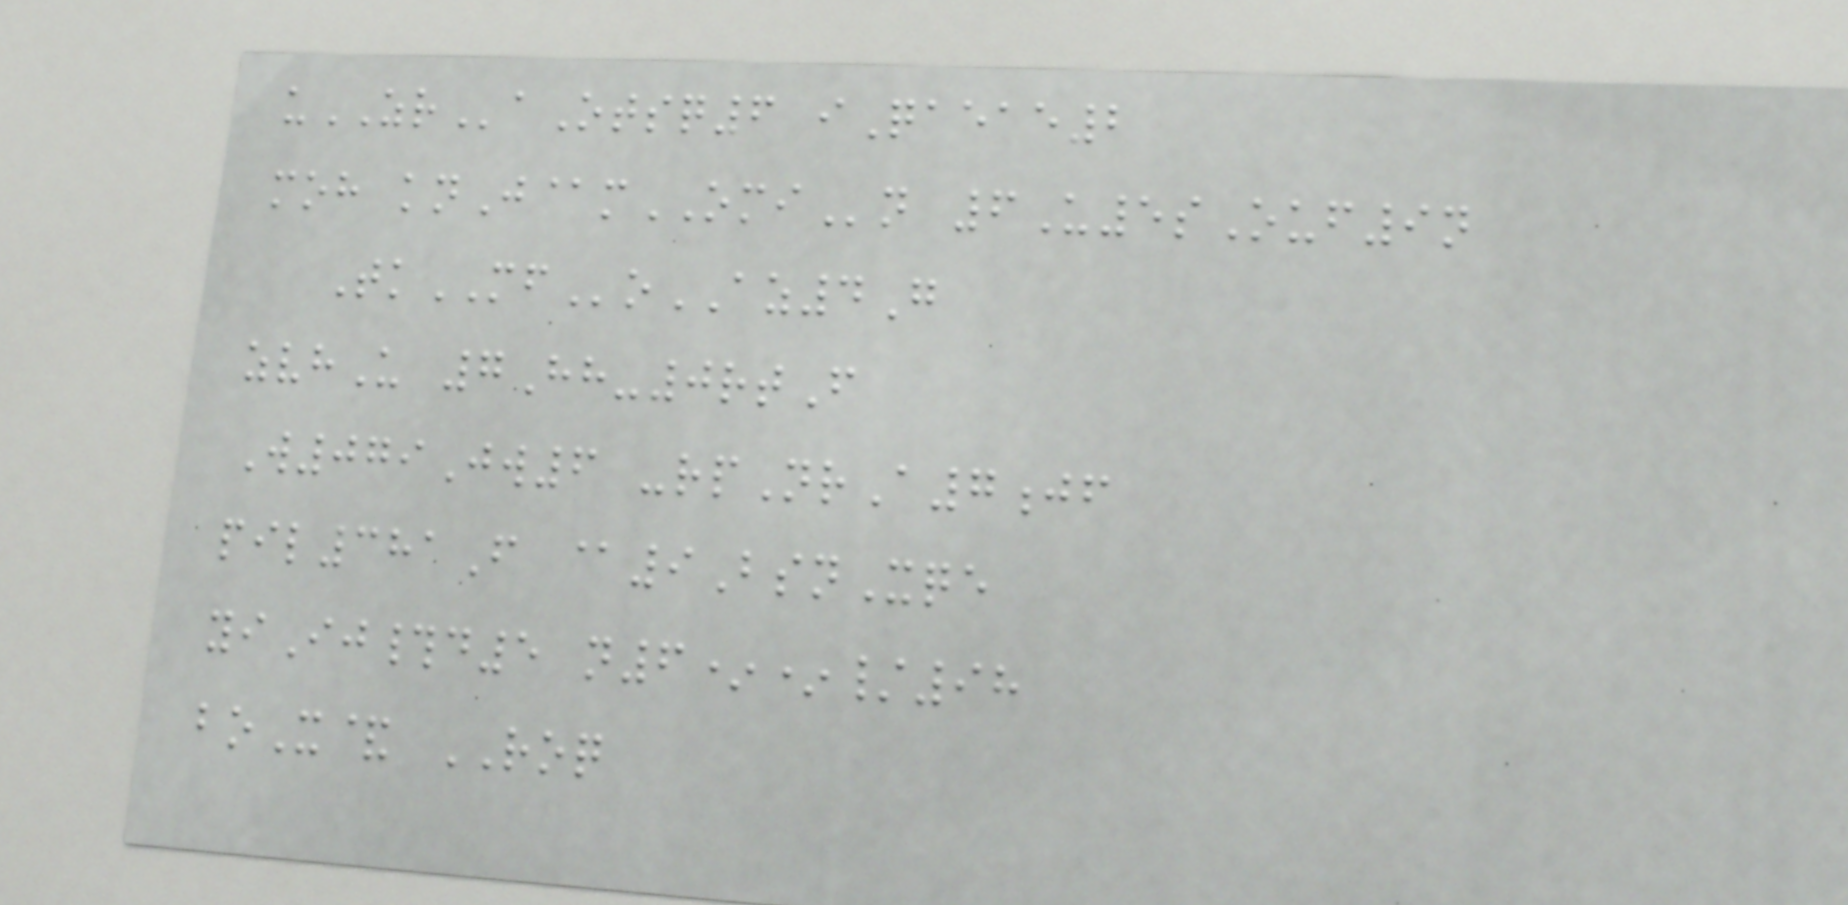uZRaOtsq6 iQaeae2
moh knJ@mOMIn 6U5sOuf9n
TkMFoAZ4G
zvhU 7Hh-0rtF
W079Jw6 -rpNrA7jf
pil381F @9BsnXqe
yiIj#d5 n6**/98
boX& ROQ
